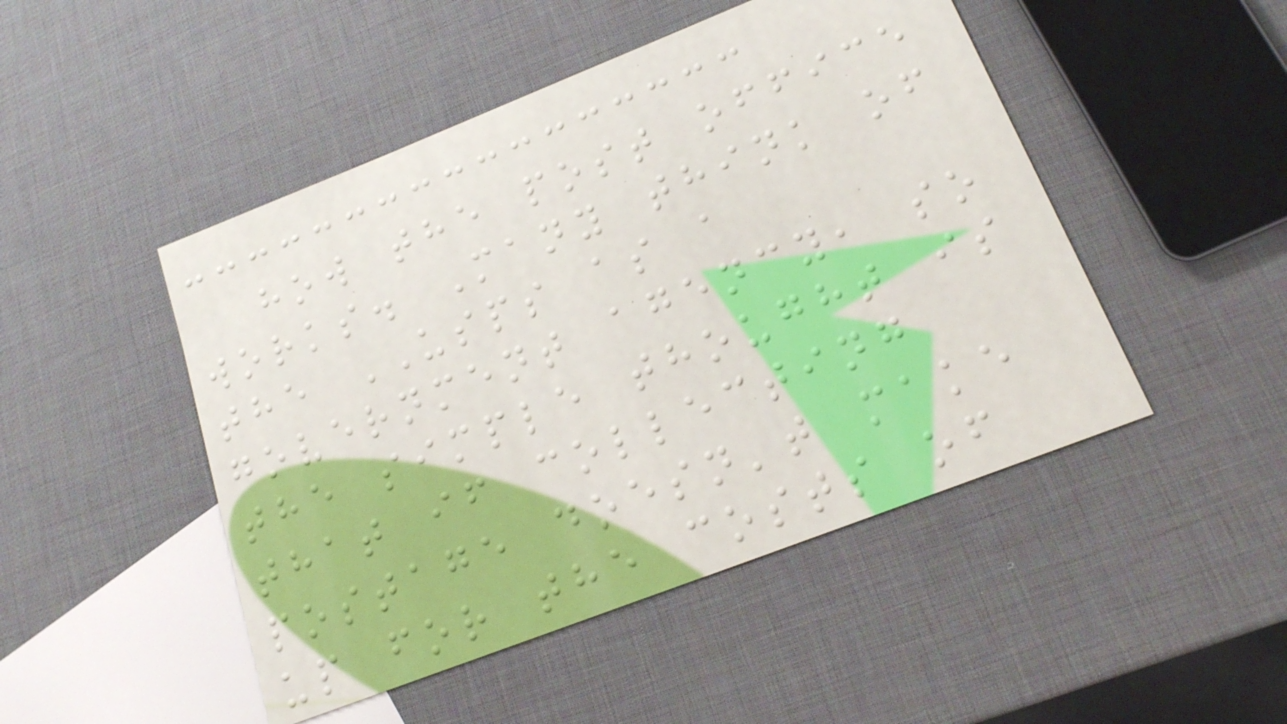how the post office
works. Many think of
the USPS as a
government agency, so
the simple thought is
that if collecting
postage doesn't make
up for the costs of
